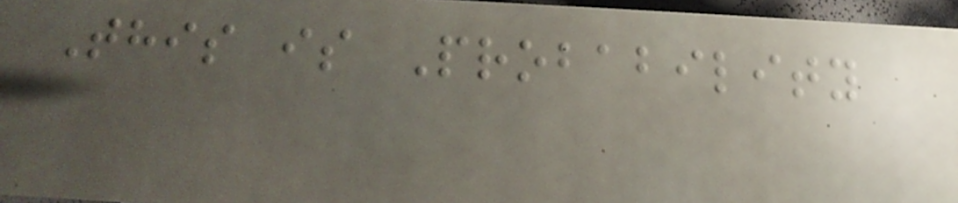This is Probability
